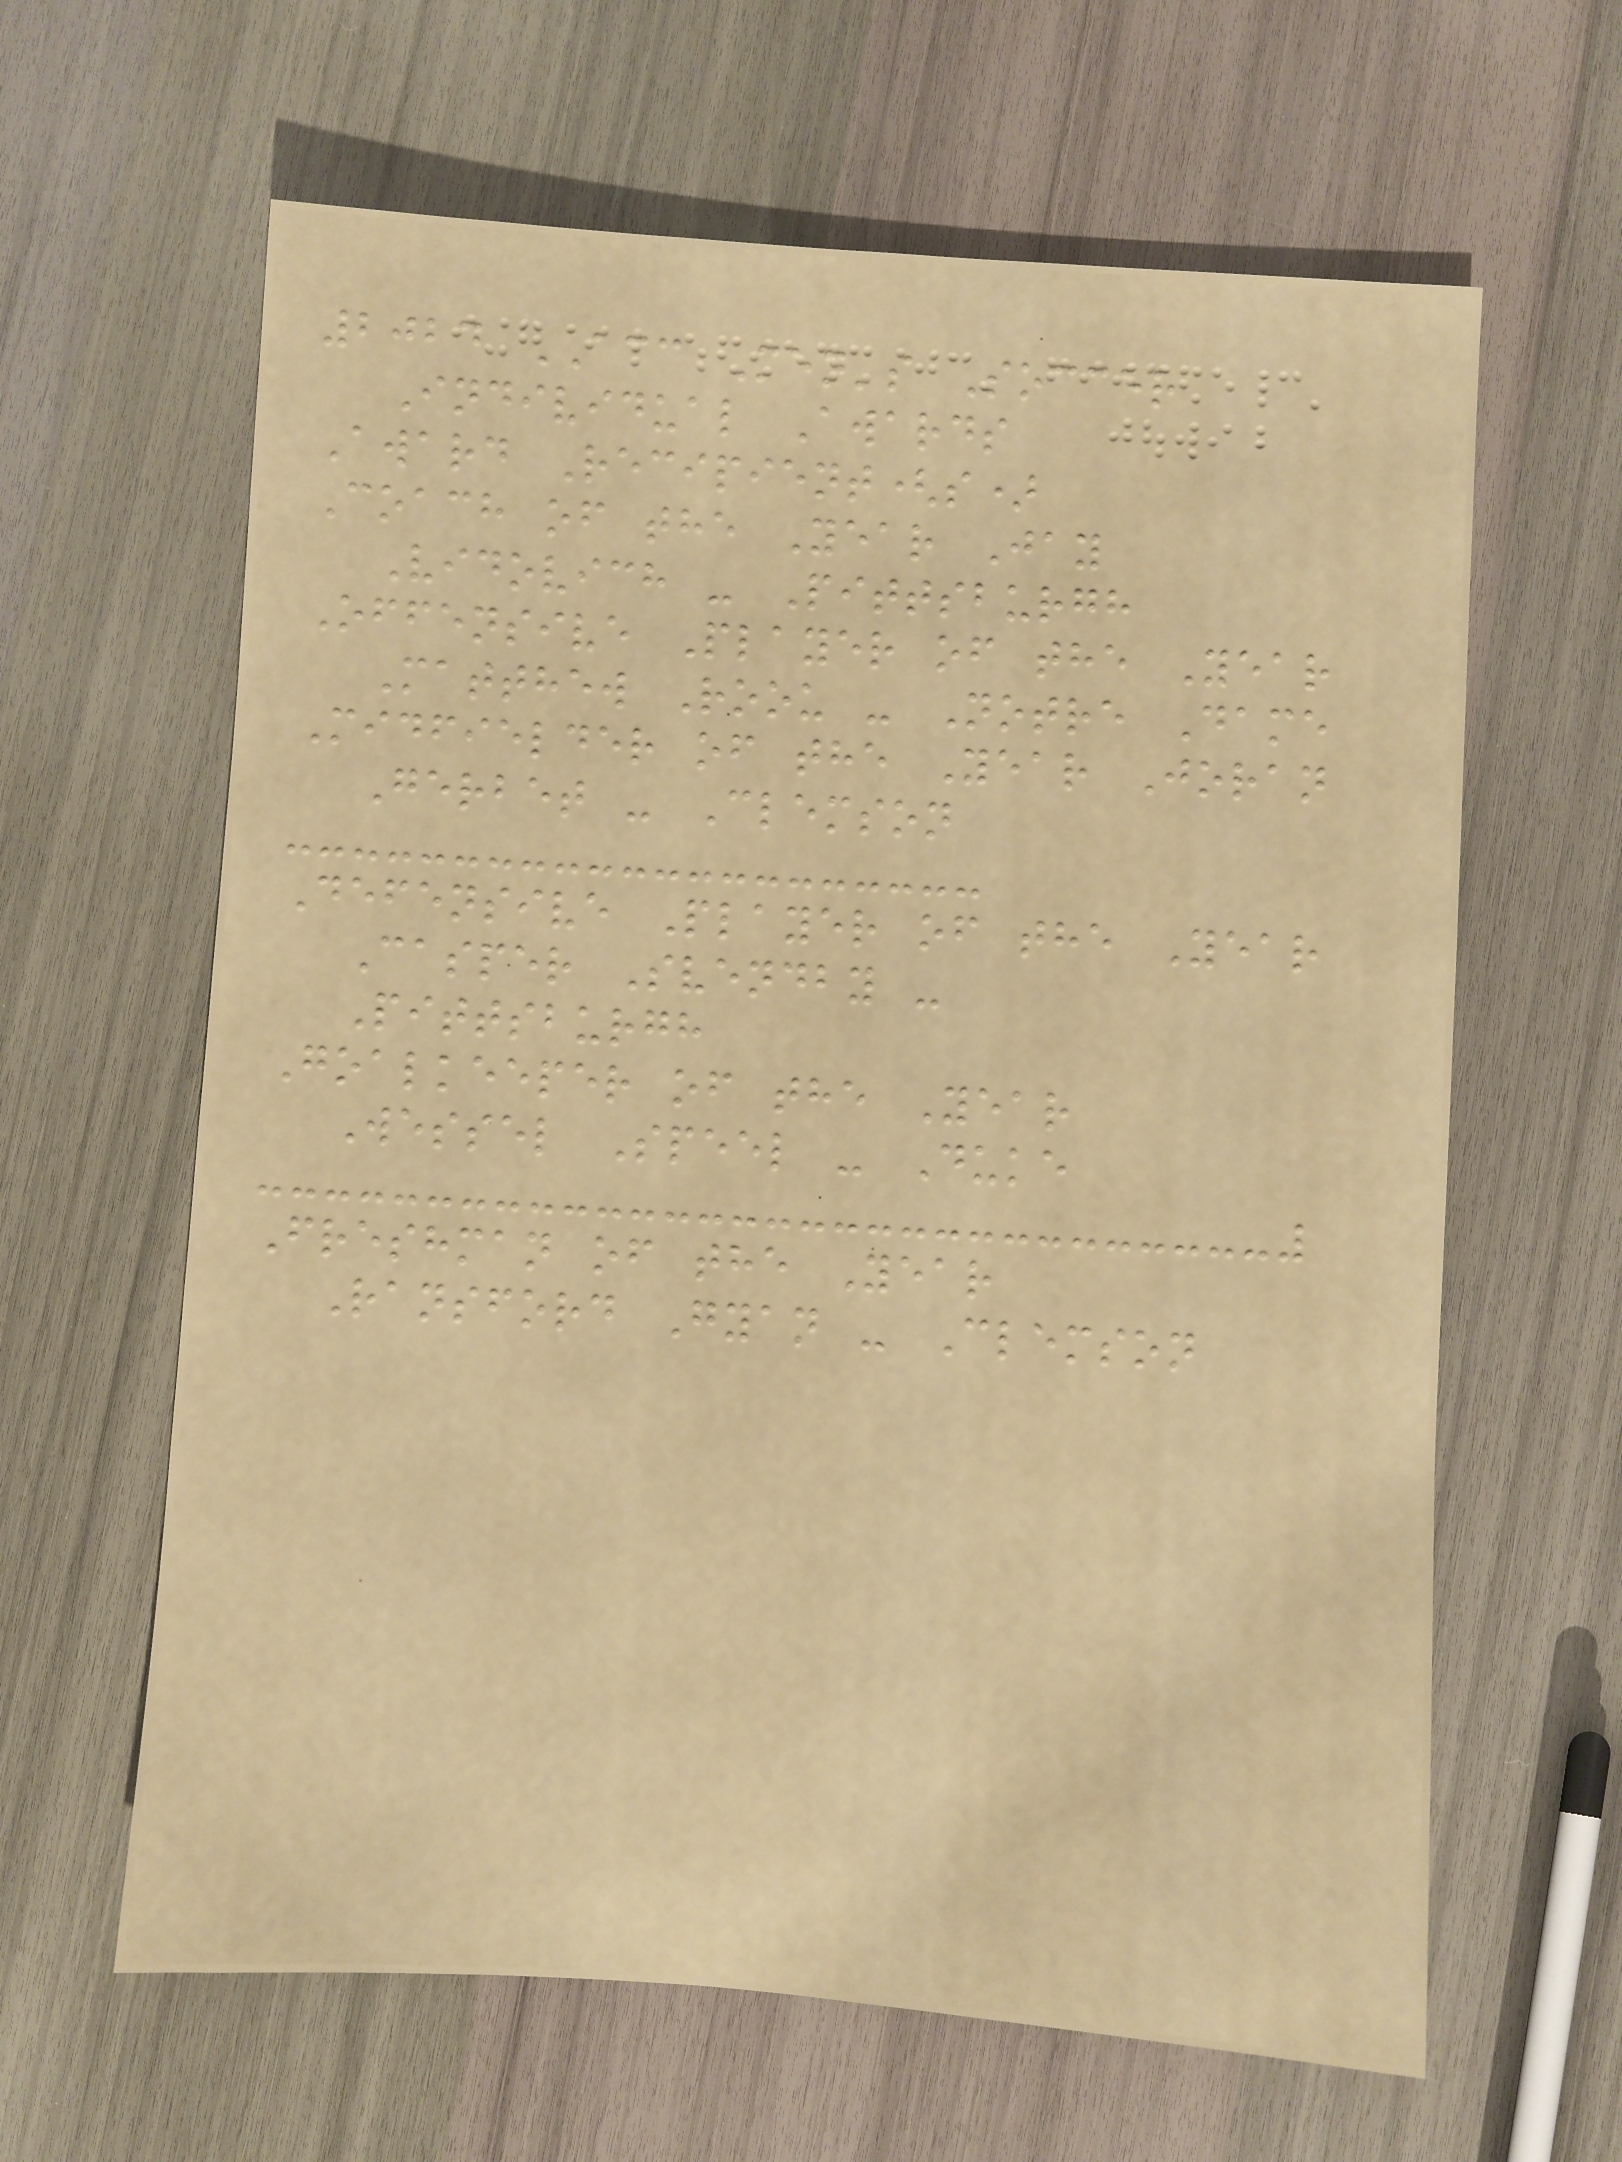2024 ACC Men's Soccer
Individual Awards
Award Recipient(s)
Coach of the Year Jay
Vidovich - Pittsburgh
Offensive Player of the Year
Matthew Roou - Notre Dame
Midfielder of the Year Joran
Gerbet - Clemson
Defensive Player of the Year
Casper Svendby -
Pittsburgh
Goalkeeper of the Year
Wessel Speel - Duke
Freshman of the Year
Ransford Gyan - Clemson
